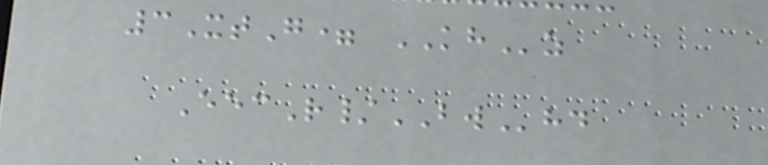3XtG= KHz
EecR/BWhd
